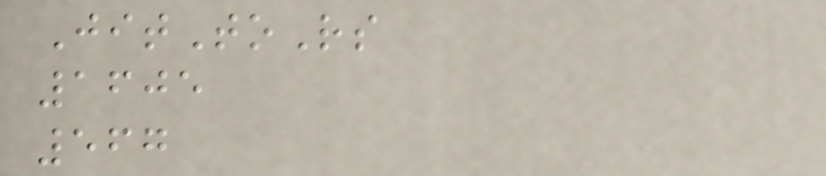JitToRs
1605
567
